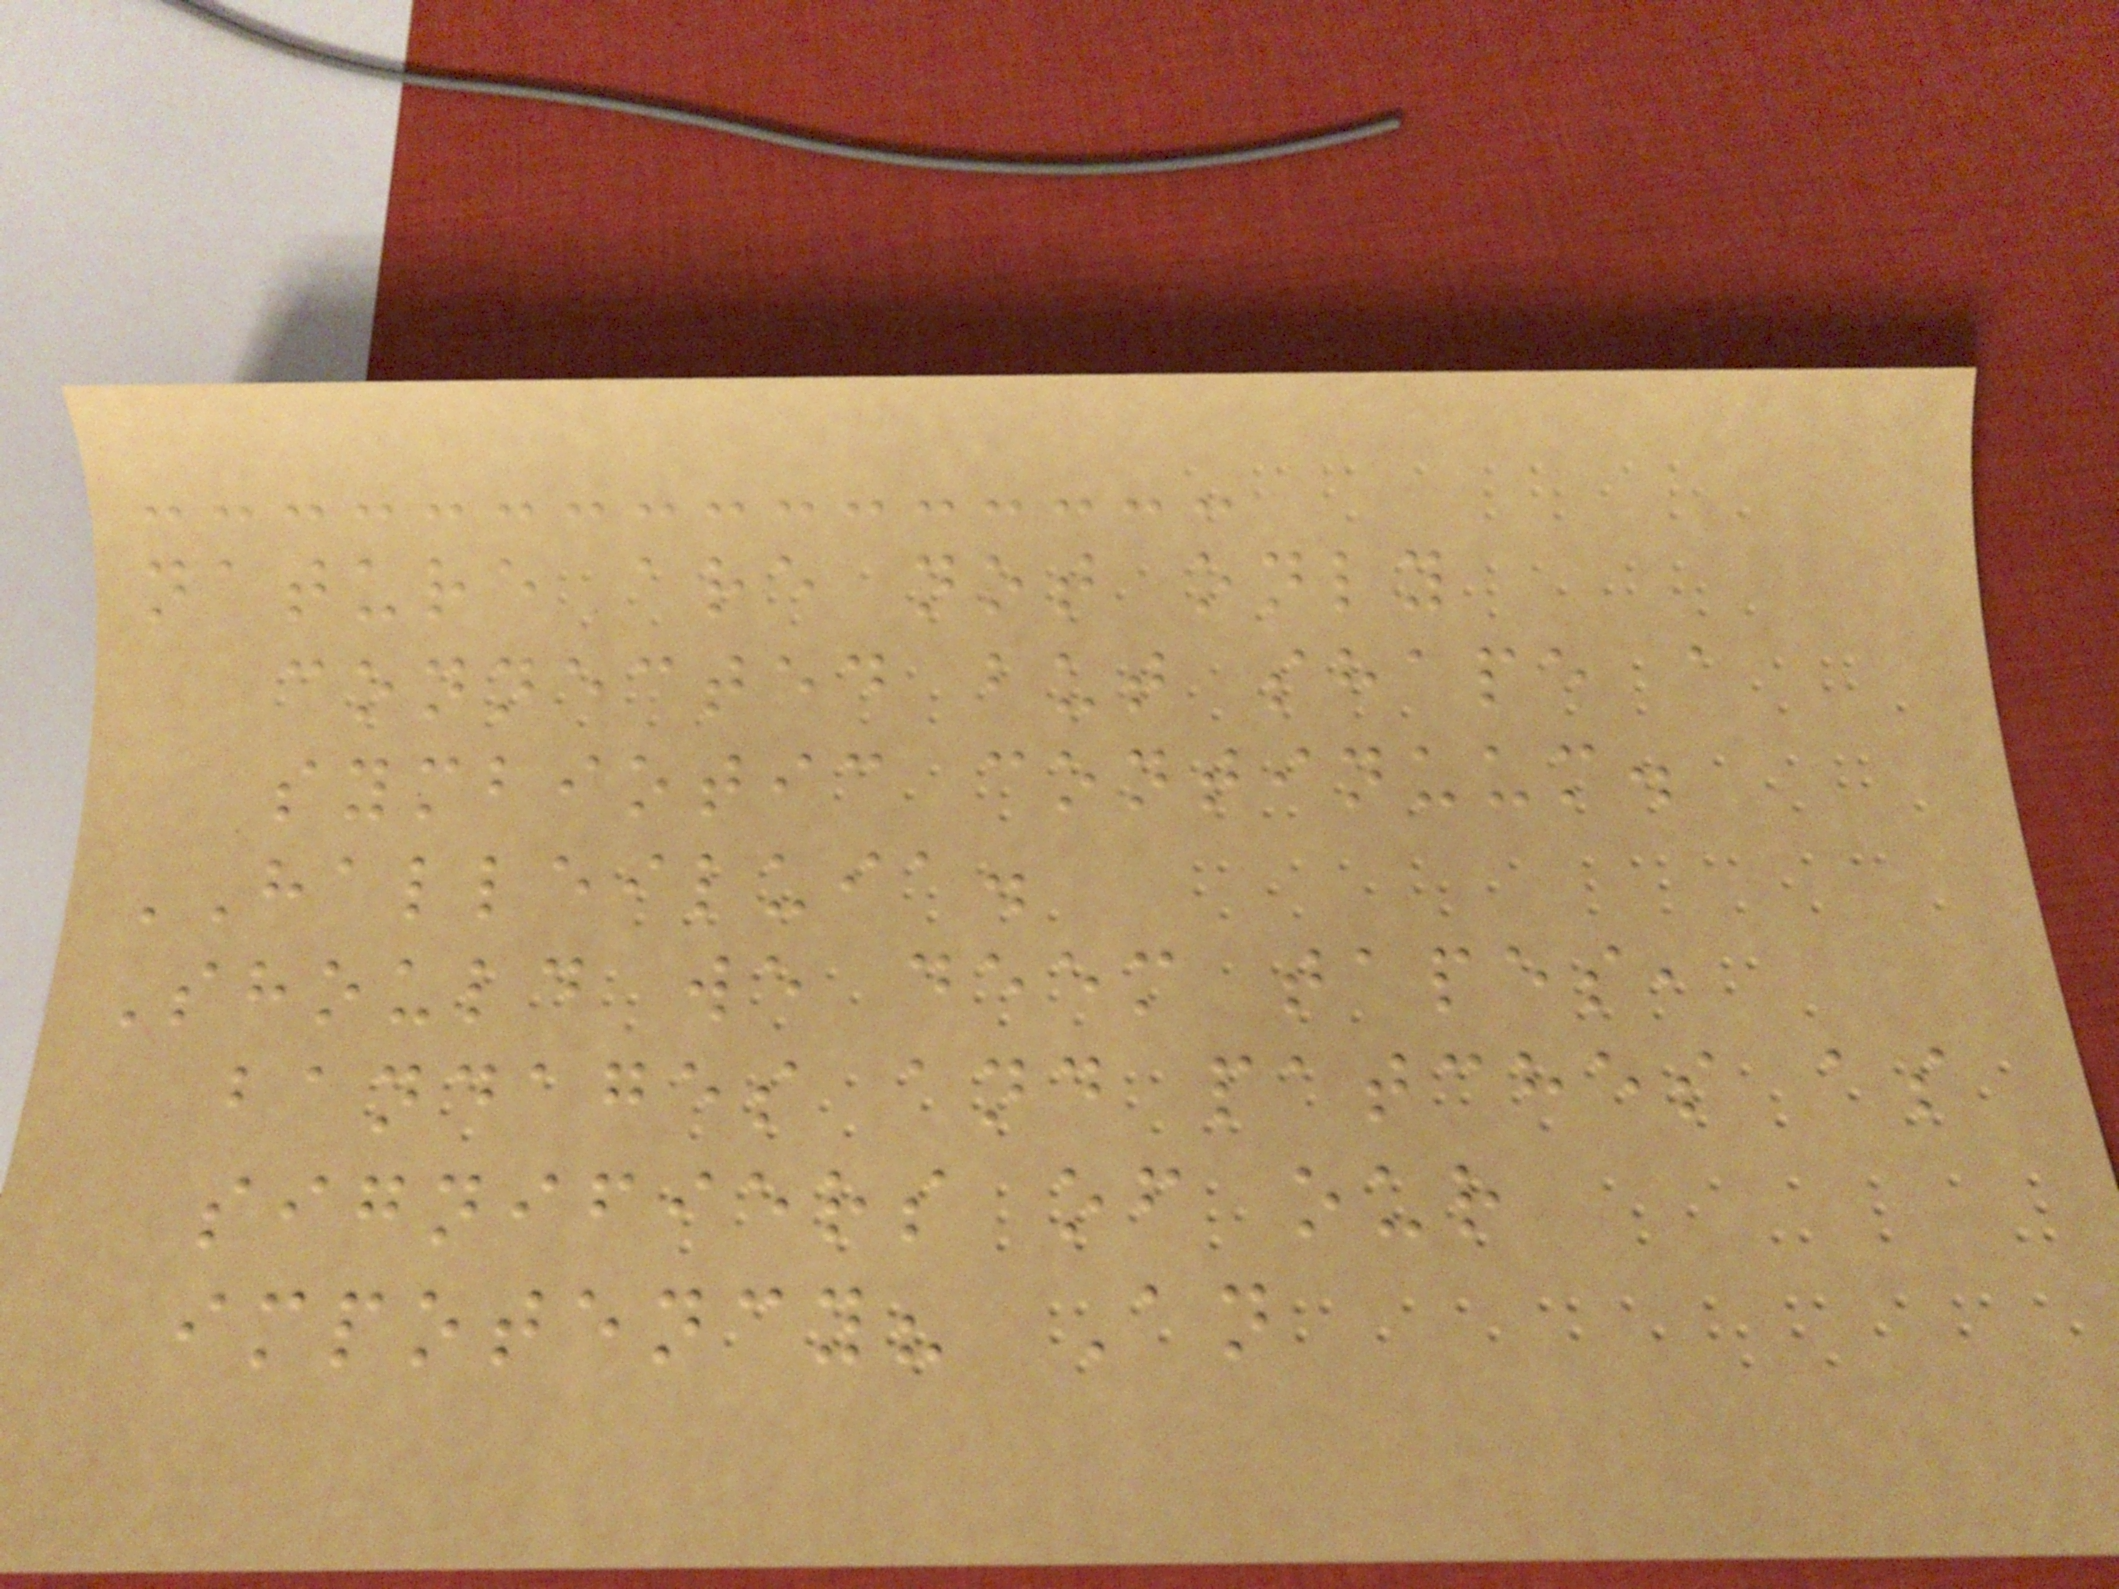nature are not only
connected but shape a
symbiotic continuum.
HALLEILUIA.
Should we deem tapes,
bandages and patches as
signifiers of our
impotency? An
